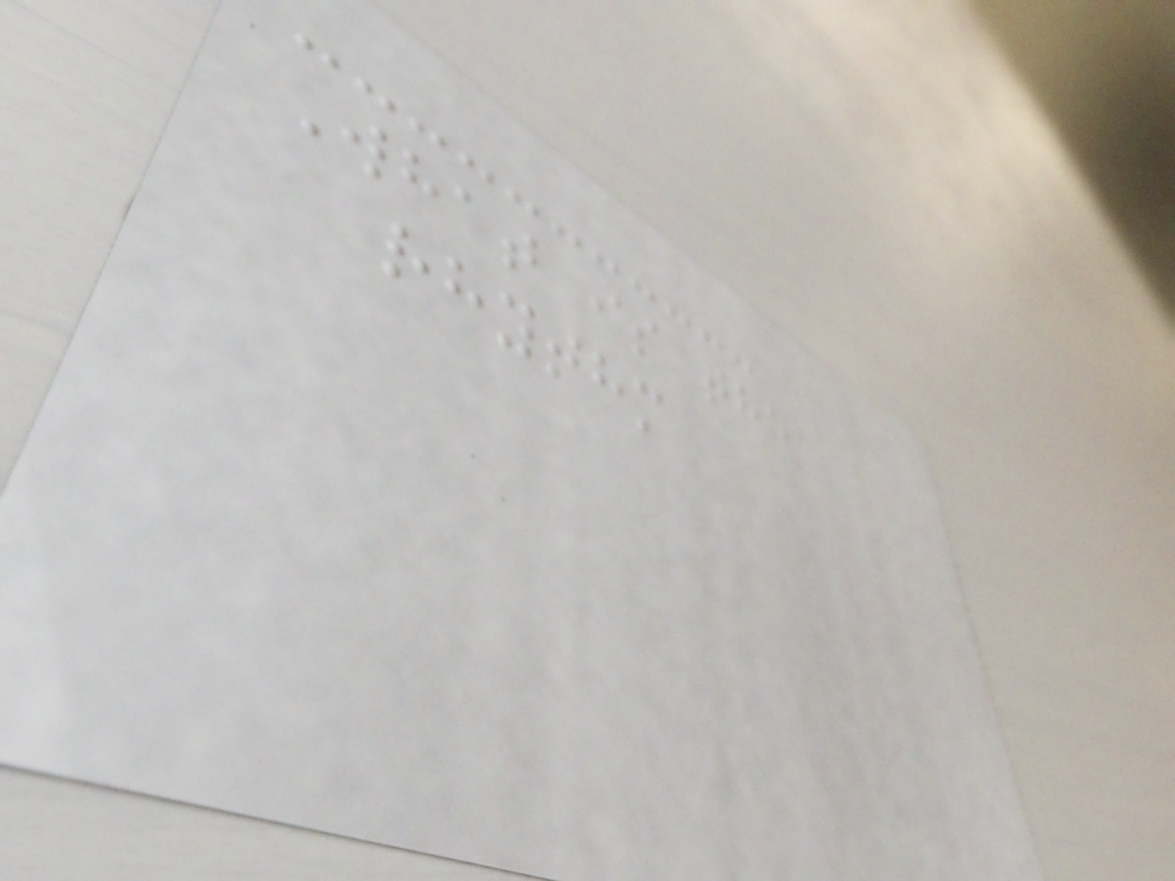What is the
rhythm
